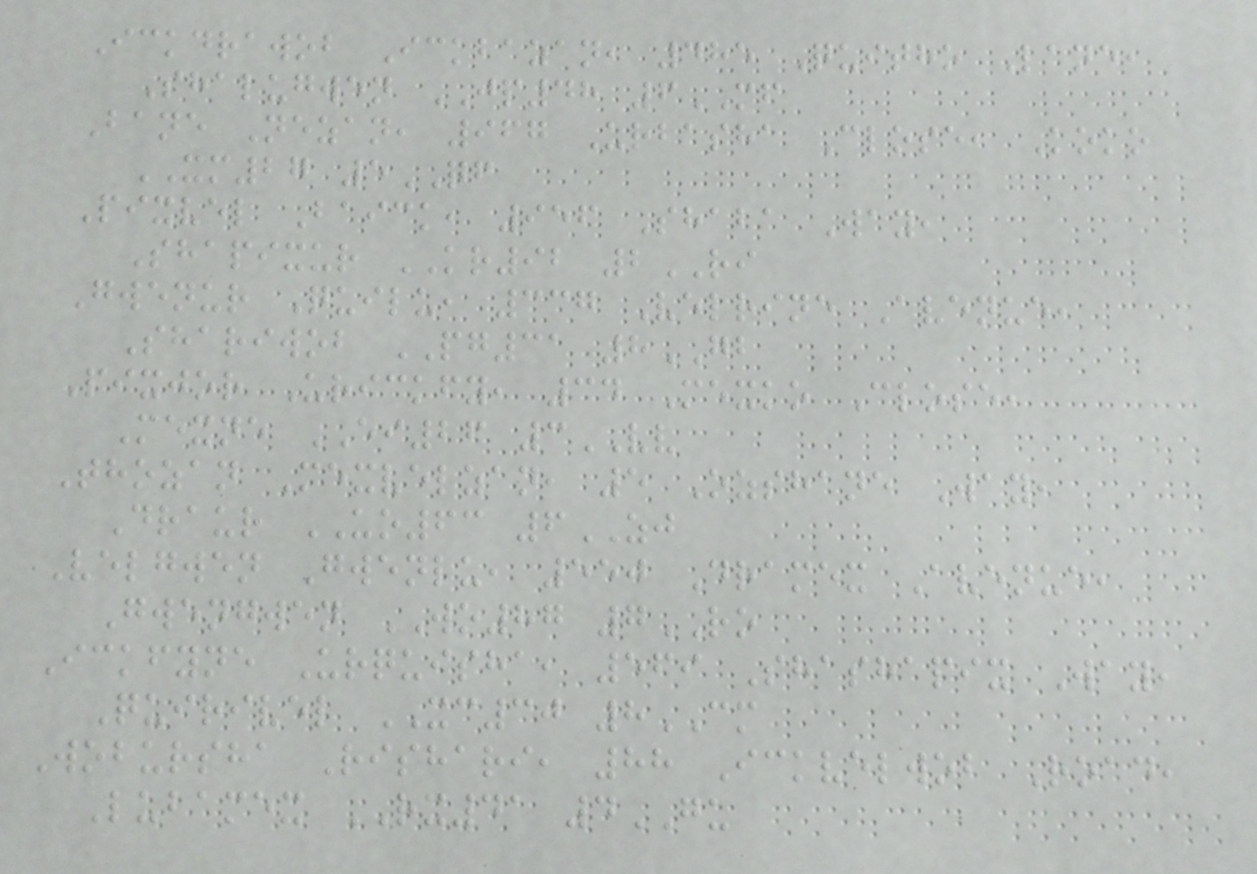Ickdrawob Ickbazan, 485 Quitho Lane,
Shalugwen JP48 6MF
Bane Nezan, 967 Urbasha Close, Koko
XM27 5QF
Pixvel Baick, 956 Shaba Way,
Shapixur KR92 2RI
Gwenur Quilu, 337 Velrine Avenue,
Shariwob PG31 8GB
Pixjor Urickfy, 34 Mexko Close,
Mexne EI26 3VV
Thozan Mexvelzan, 5 Ozshane Way,
Draur UO63 6ZJ
Velgwen Gwenlu, 550 Dramex Avenue,
Gwengwen WO87 7RO
Ickfyne Urquisha, 569 Shashapix Way,
Quirivel XC30 8CM
Wobursha Rishari, 88 Ickvelwob Road,
Lubamex RX41 4GU
